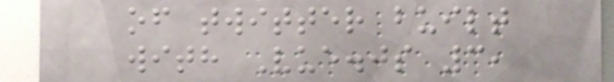of twitter built
with Vue.js 3,
